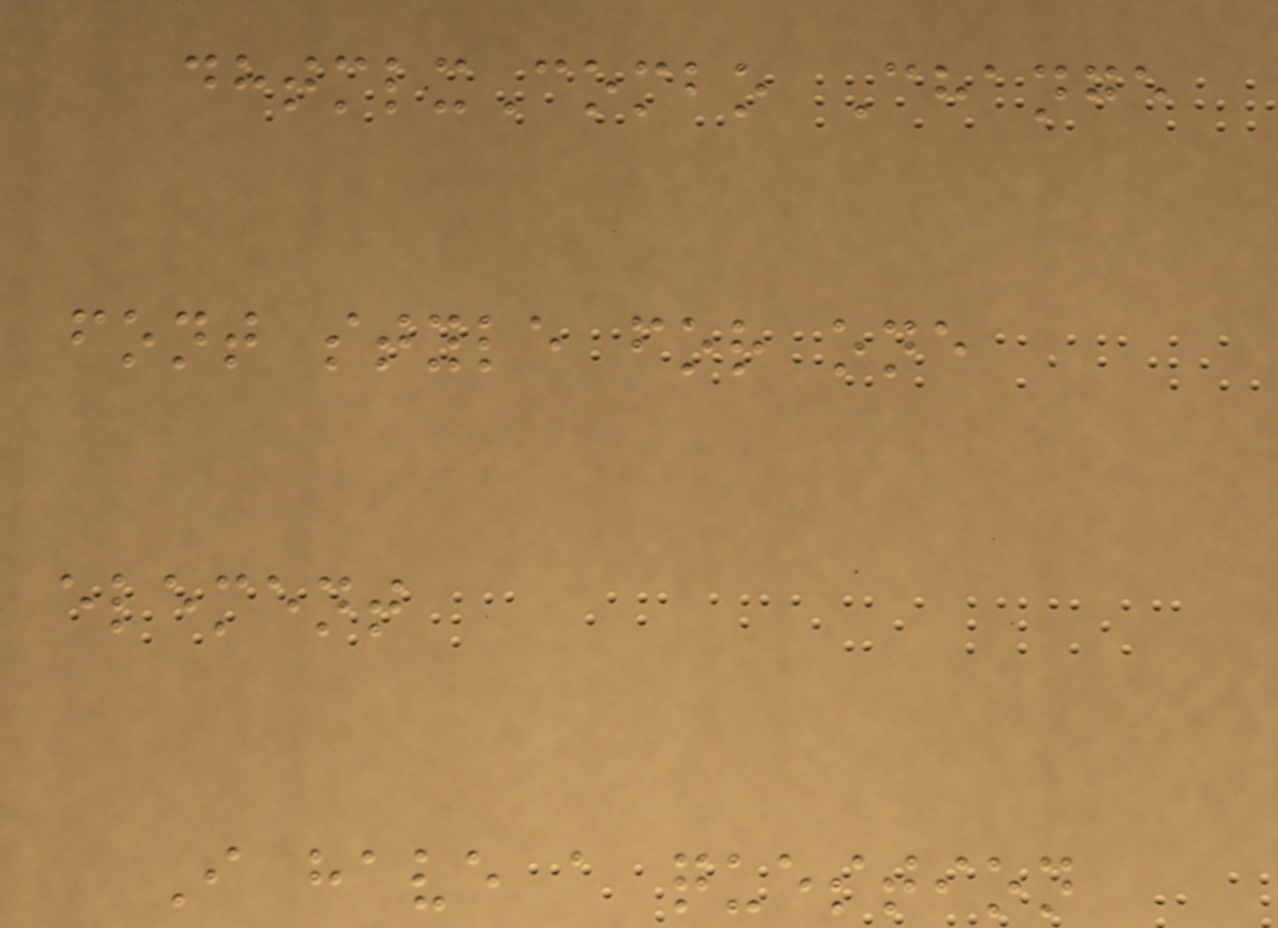dhtmlxCombo Change
font style for one
element
I have a question
